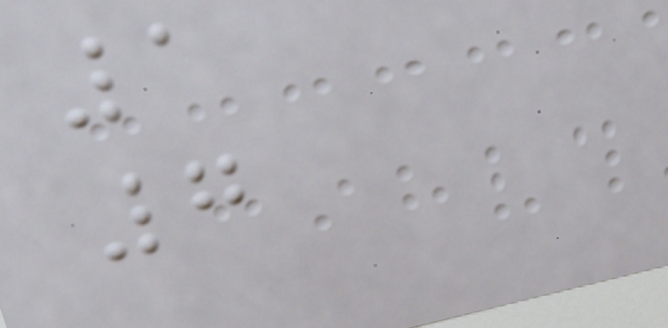1
7
